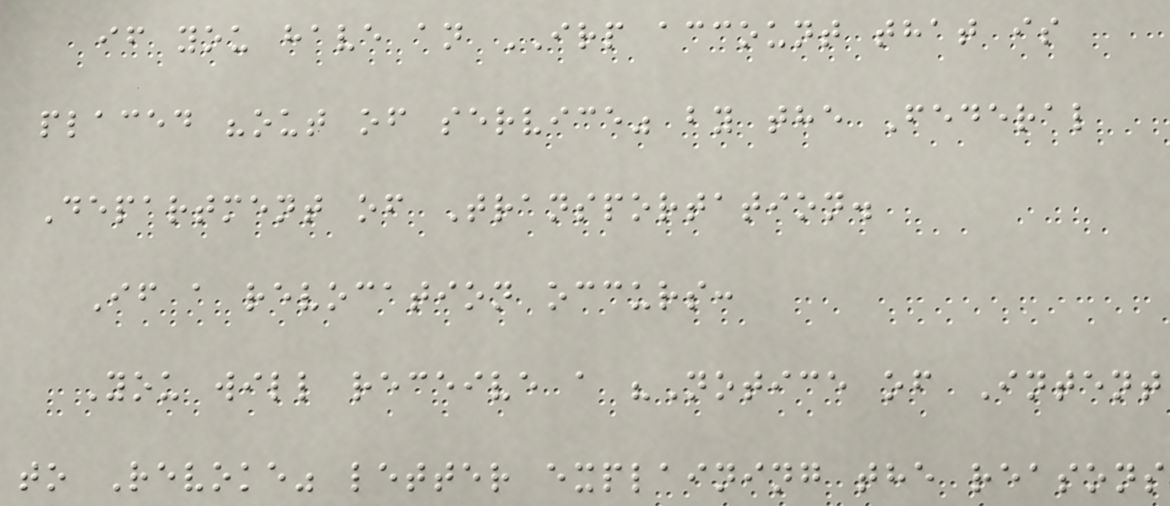if you have an IRP account that is
placed "out of service" by the Federal
Department of Transportation.
If a revocation occurs:
You will receive a "Notice of Intent
to Revoke" letter explaining the reasons
